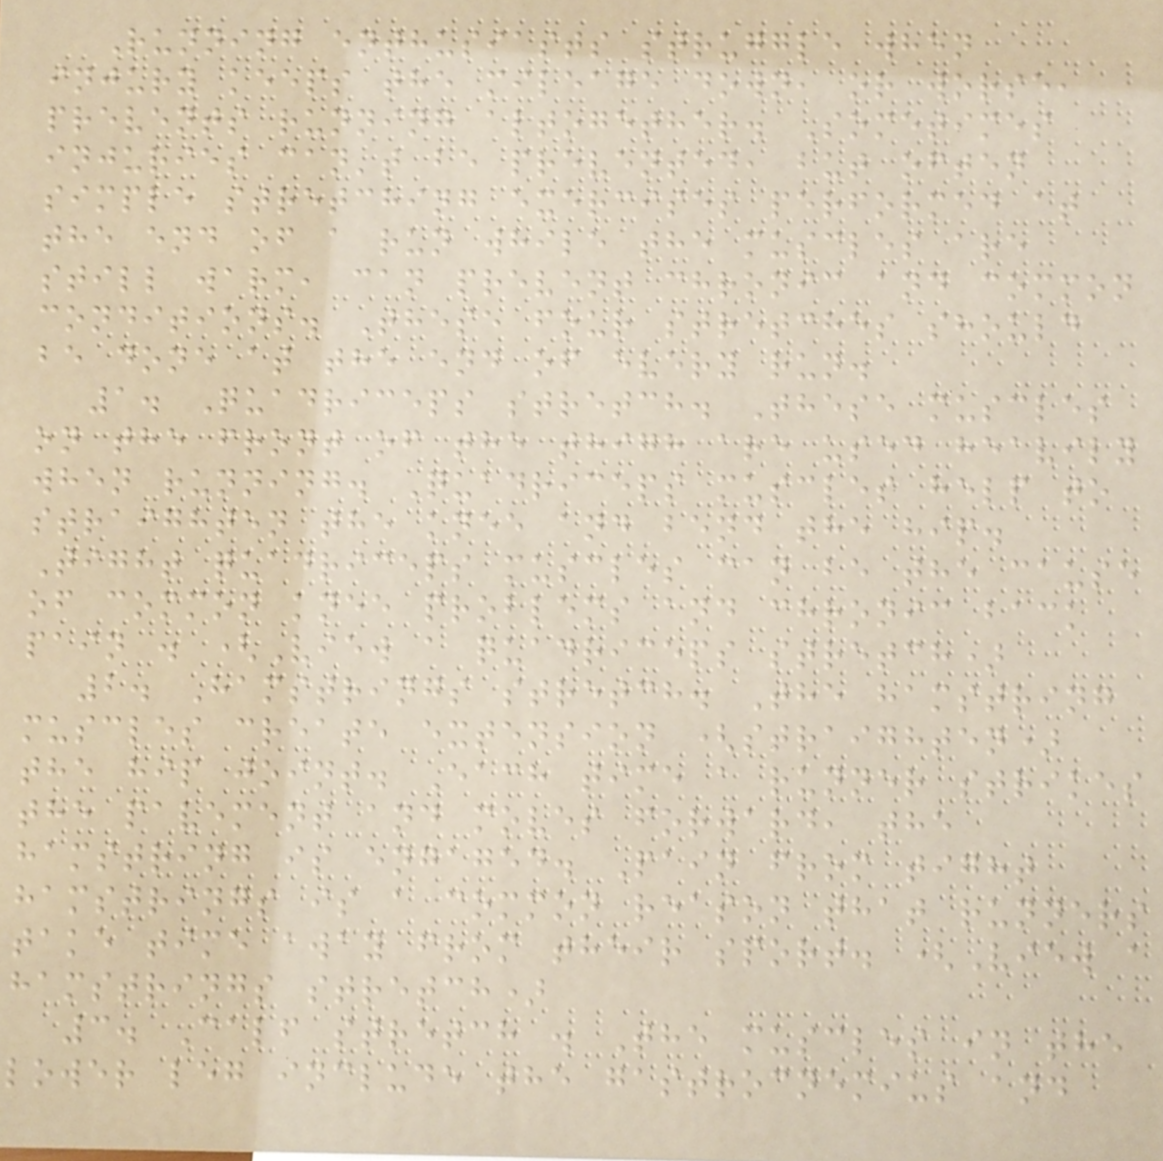Running enthusiasts struggle when
injury keeps the mileage down, or worse,
prevents running altogether. Sometimes
injuries can't be prevented, but often
simple stretching exercises performed at
the end of a run while the muscles are
still warm, can prevent chronic and common
conditions. These four stretches should
be done at the end of every run.
1. Quadriceps stretch. These muscles
on the front of the thigh are used heavily
when running. Quadriceps muscles help to
straighten the knee and bend the hip.
Tight quadriceps muscles can be the cause
of common knee problems and chronic back
pain . (View a quadriceps stretch)
2. Hamstrings stretch. The hamstring
muscles create extension (straighten)
the hip joint. Each time a runner strikes
the pavement and moves forward, the
hamstring is engaged. Pain from tight
hamstrings is a common reason that runners
take time away from their sport. (View a
hamstrings stretch)
3. Calf stretch . The muscles in the
lower leg include the gastrocnemius and
